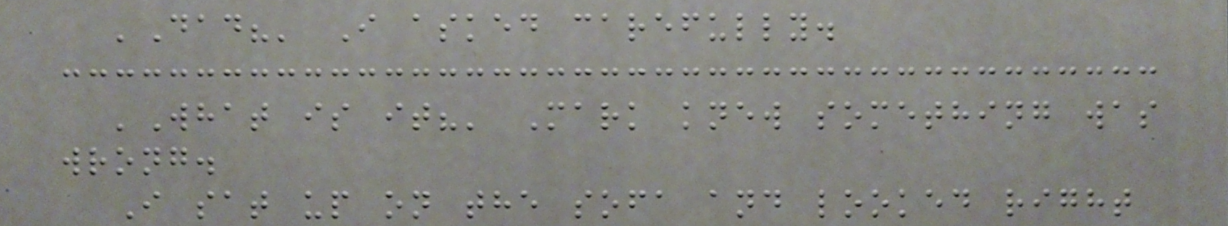'Dad?' I asked carefully.
'What is it?' Mark knew something was
wrong.
I sat up on the sofa and looked right
